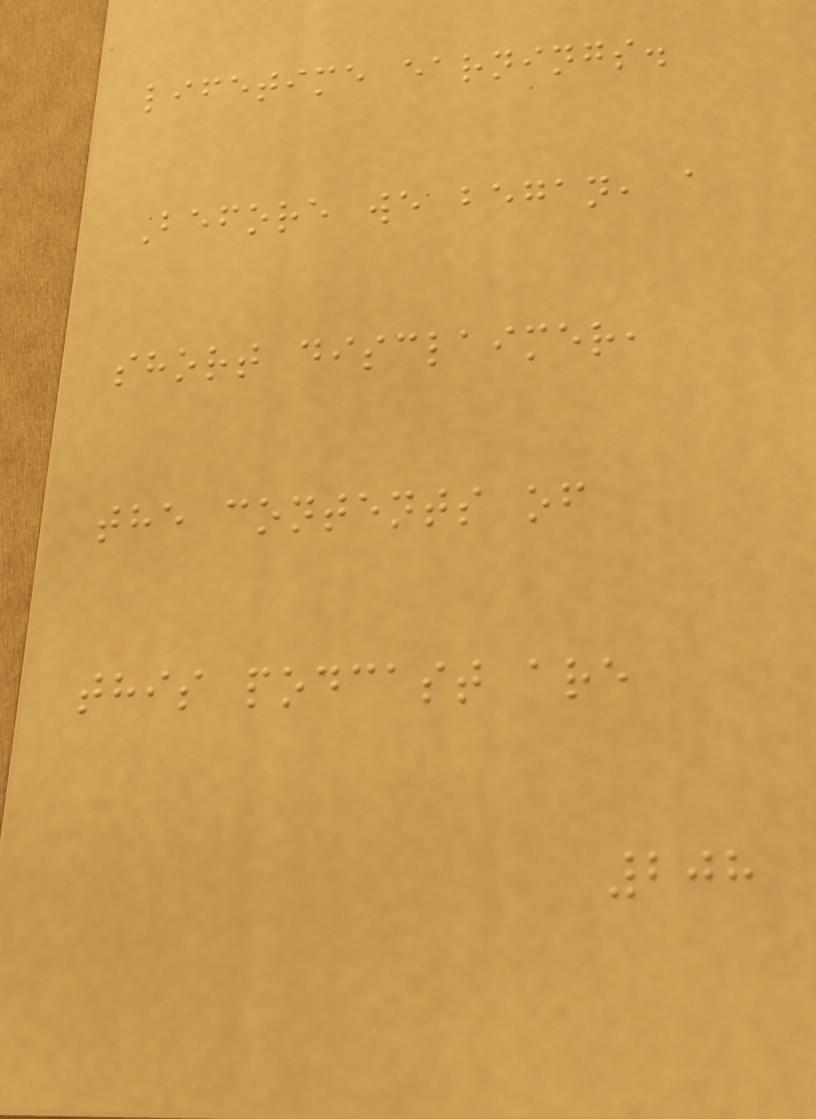lifetime earnings.
Before we began, a
short disclaimer,
the contents of
this podcast are
208
